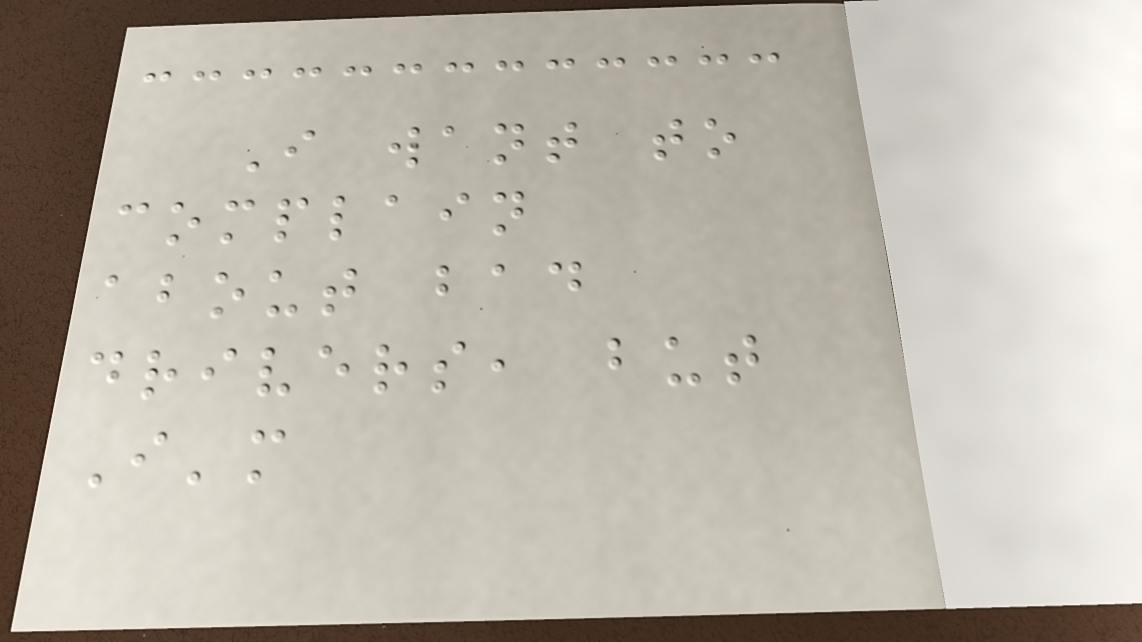I want to
complain
about bad
drivers, but
I'm
